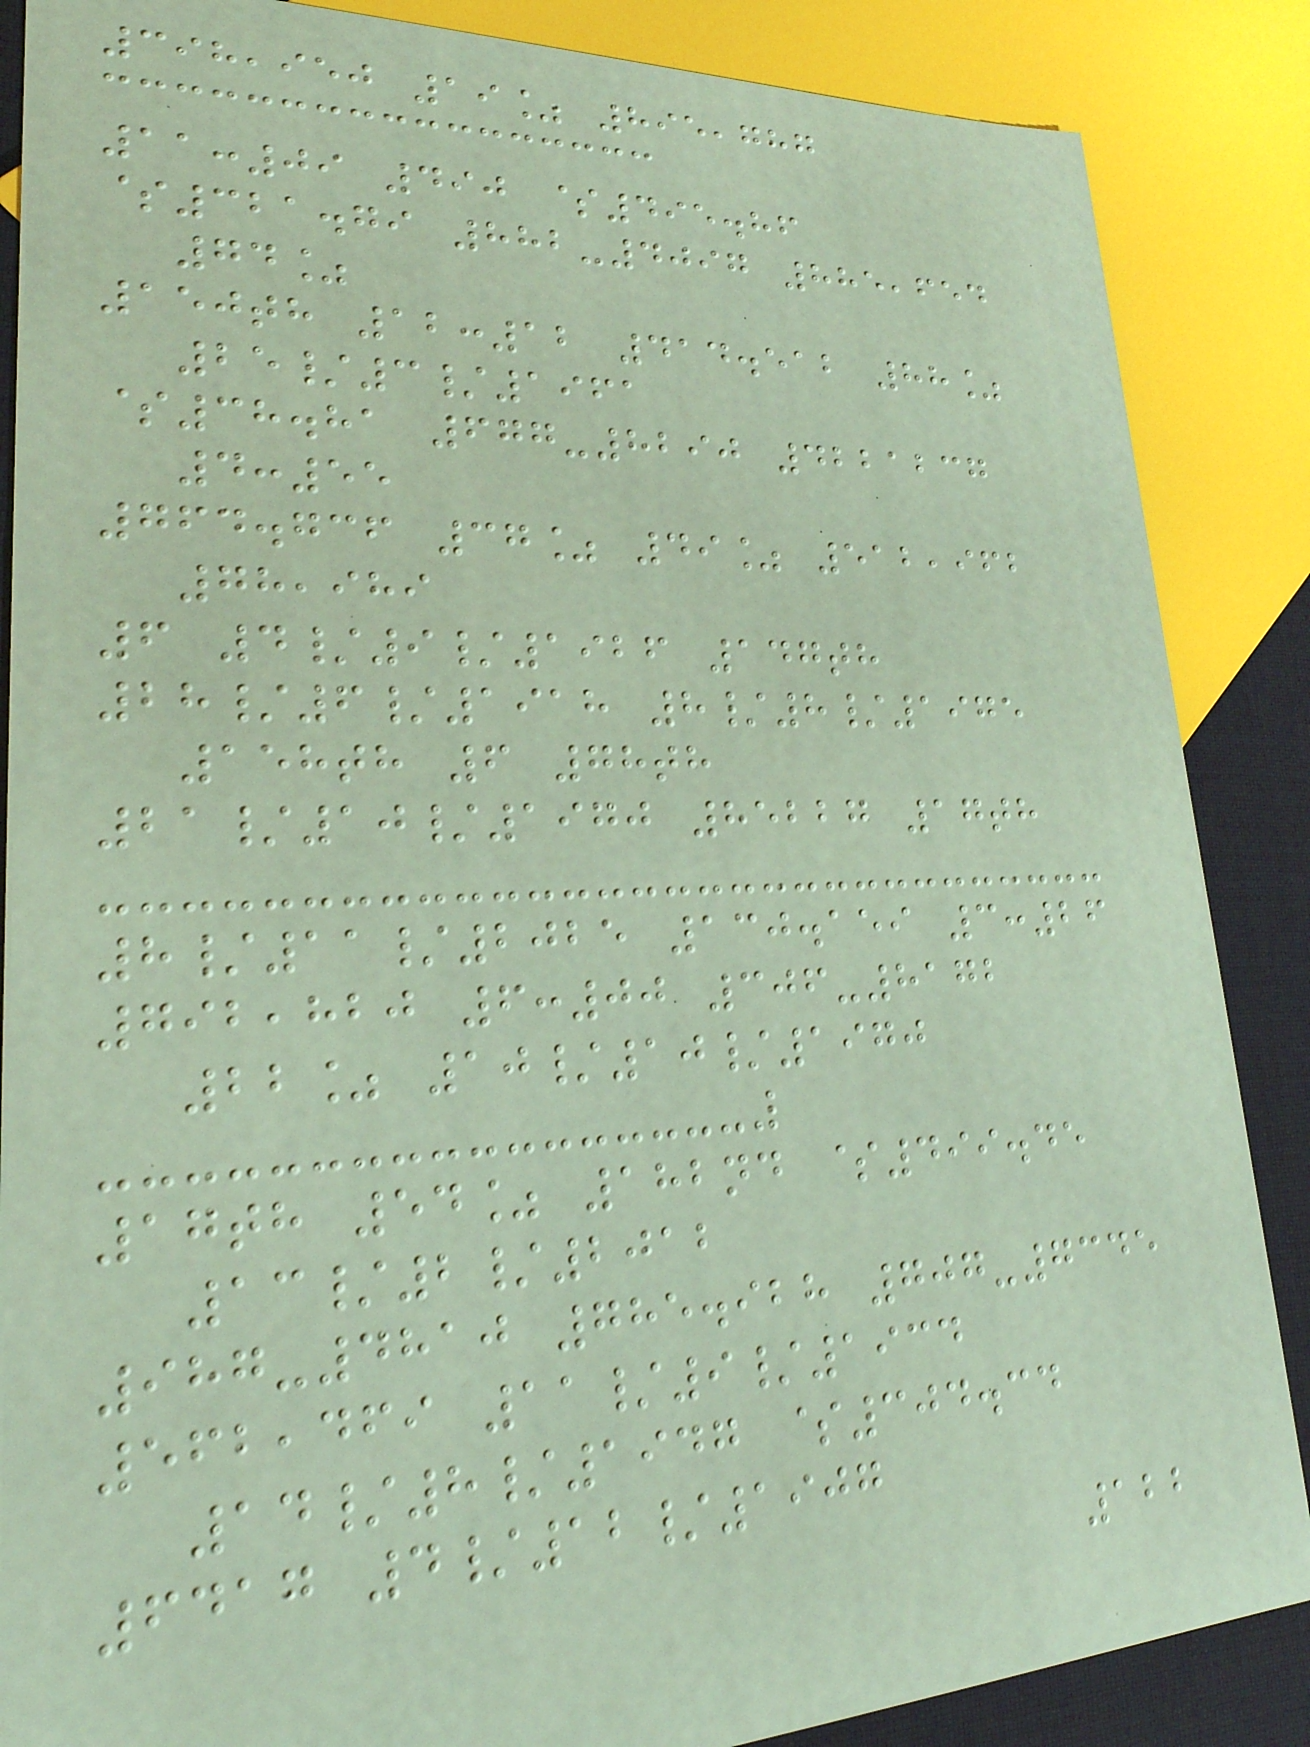398,950 19% 895,787
11:09 490 $495.86
$321.79 882-4097 885,654
74%
150th 12:12 414.512 88%
25/3/1961
$38.81 677-8290 4221237
4:55
764.736 37% 49% 512,962
78,989
6 4/9/1926 147th
28/6/1918 8/8/1975
158th 6 78th
21/10/1970 85227 17th
8/11/2025 130.159 3:26
792,820 6:00 306-8172
22% 10/10/1970
17th 54% 182nd $499.45
13/2/2012
987-4810 785.928 707-7345
562,469 11/9/1934
14/8/1947 $304.34
6417 4/12/1907
122
